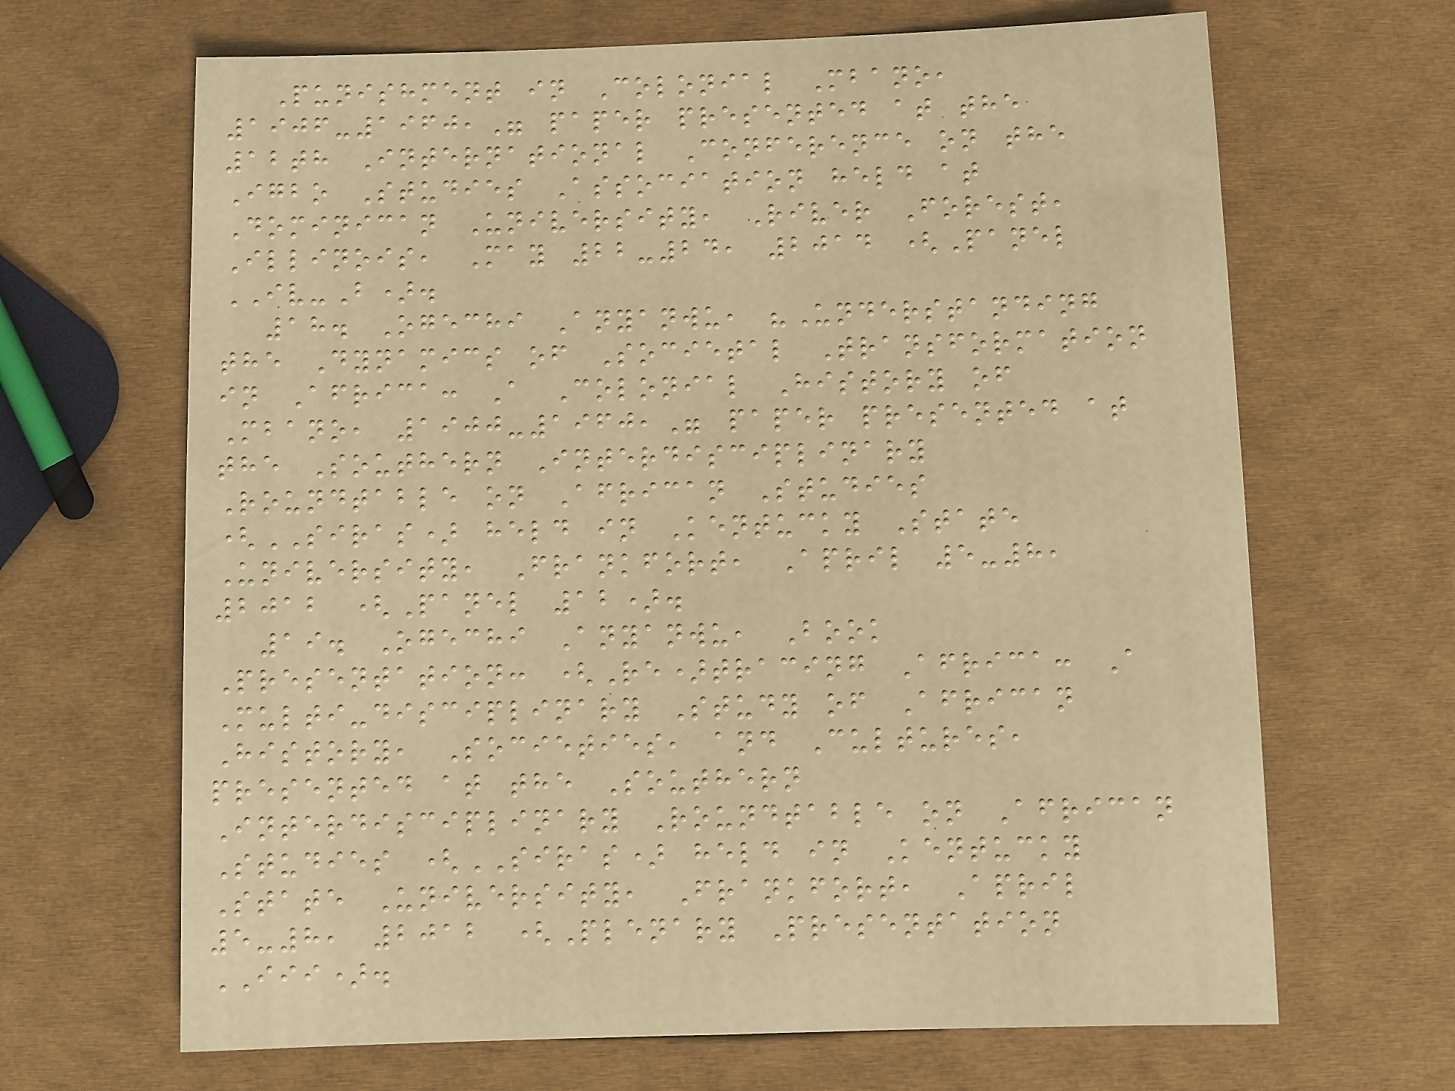Punishment in Colonial Mbano,
1906-1960," paper presented at the
12th International Conference on the
Igbo Studies Association held at
Dominican University, River Forest,
Illinois, May 22-24, 2014 (Panel
IV-B).
18. Ogechi Anyanwu, "Understanding
the Dynamics of Societal Transformation
in Africa: A Colonial History of
Mbano, 1900-1960," paper presented at
the Southern Interdisciplinary
Roundtable on African Studies
(SIRAS) held in Kentucky State
University, Frankfort, April 5-8,
2012 (Panel 12).
19. Ogechi Anyanwu, Book
Presentation: (Re)tracing Africa: A
Multi-disciplinary Study of African
History, Societies, and Cultures,
presented at the Southern
Interdisciplinary Roundtable on African
Studies (SIRAS) held in Kentucky
State University, Frankfort, April
5-8, 2012 (Plenary Presentation
III).
